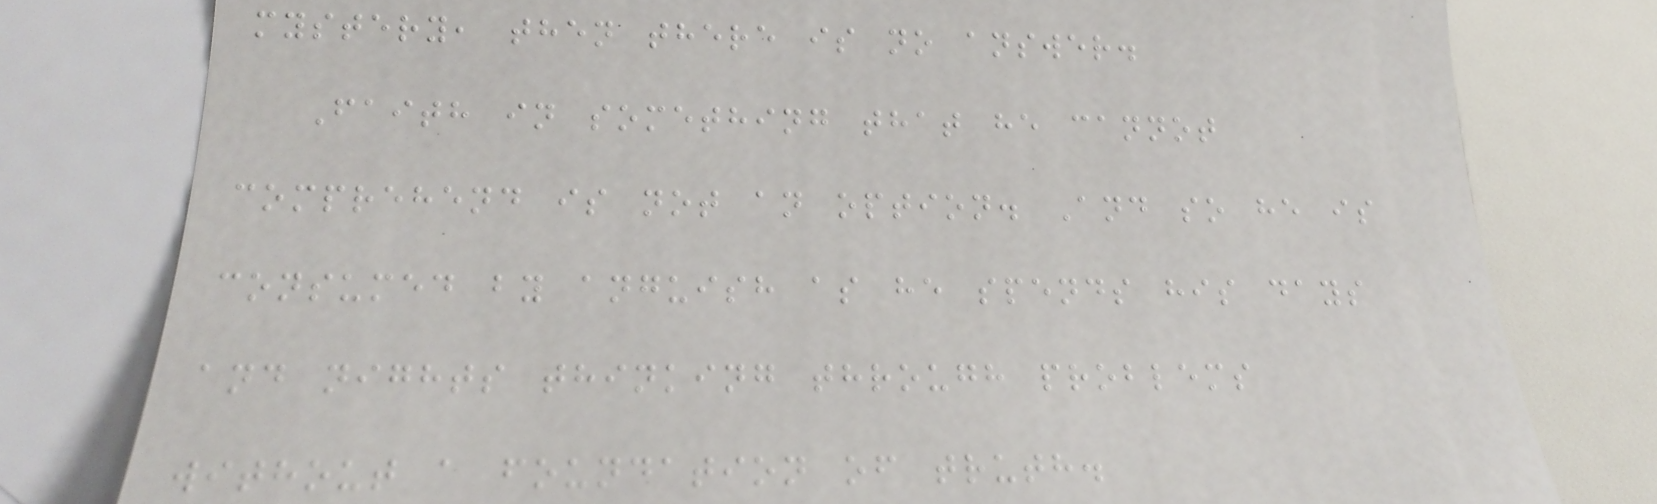mystery, then there is no answer.
Faith in something that he cannot
comprehend is not an option. And so he is
consumed by anguish as he spends his days
and nights thinking through problems
without a foundation of truth.
